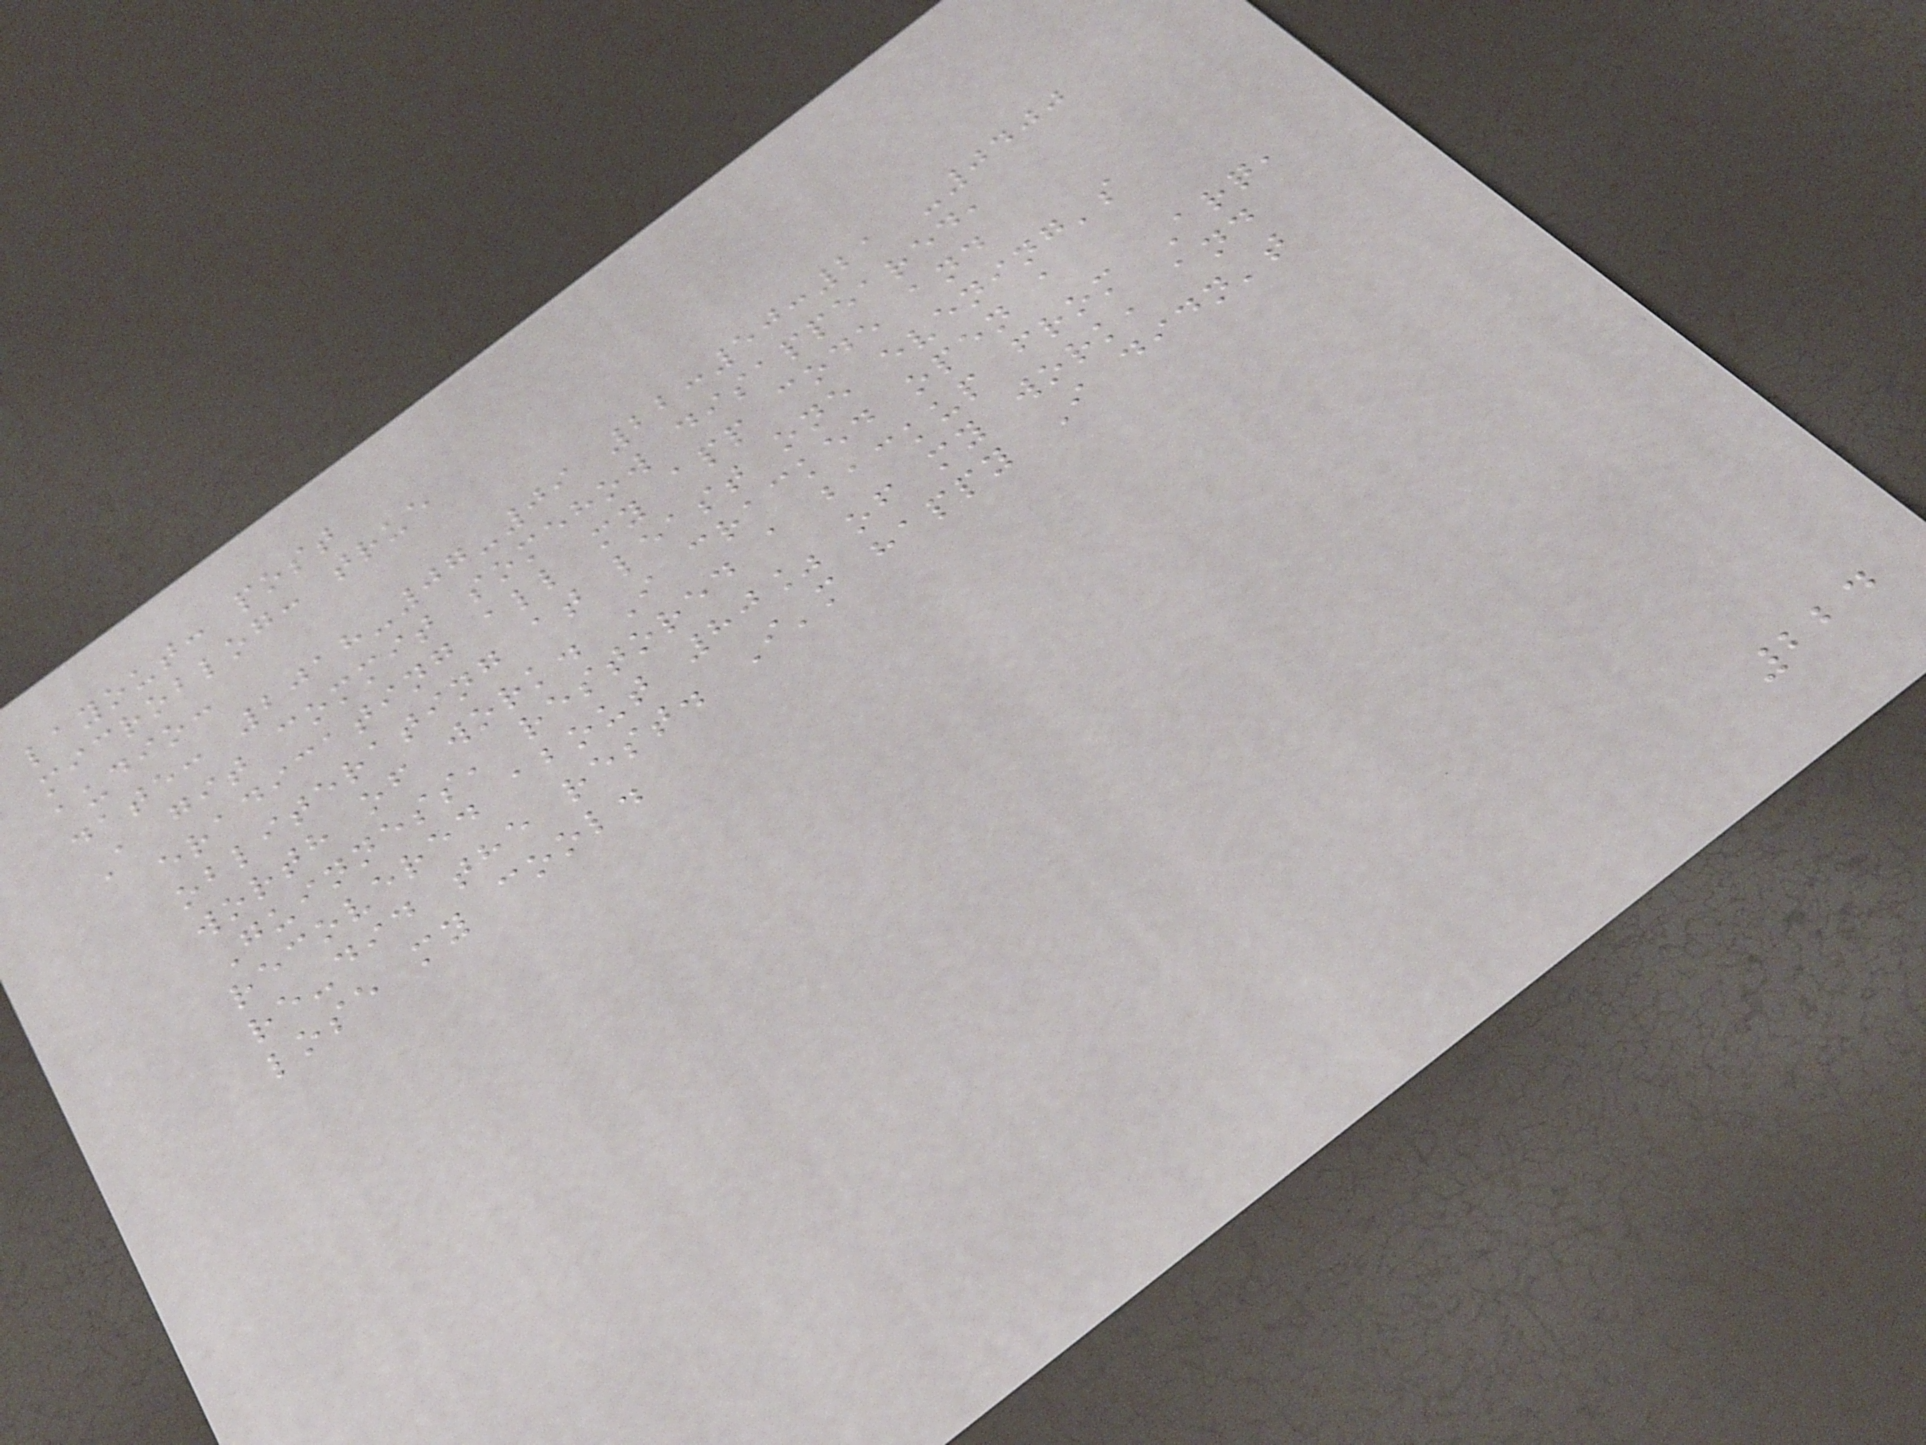layout: post
microblog: true
audio:
date: 2018-07-09 22:50:21 -0400
A git commit somehow disappeared,
eradicating all my app code and
obliterating at least one evening's
worth of work. I cracked open a
Guinness, restored a backup from Arq,
recovered about 80% of my work, and
re-did the rest. I'm happy I didn't
lose my cool.
224
